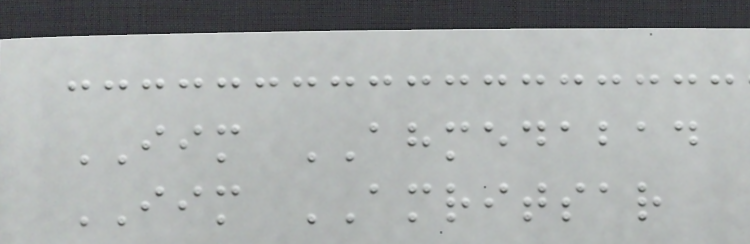IIM AHMEDABAD
IIM AMRITSAR
